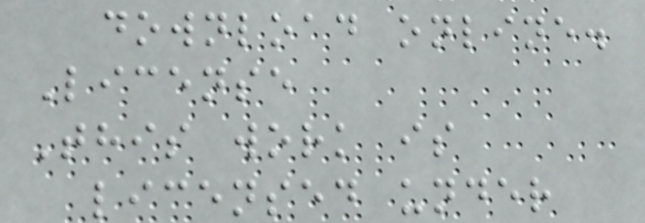download online.
License
This work is
licensed under
